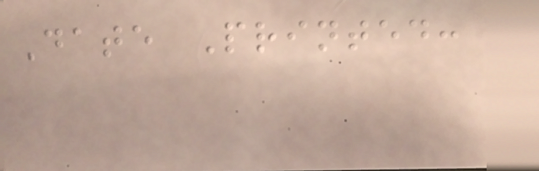Date Printed:
